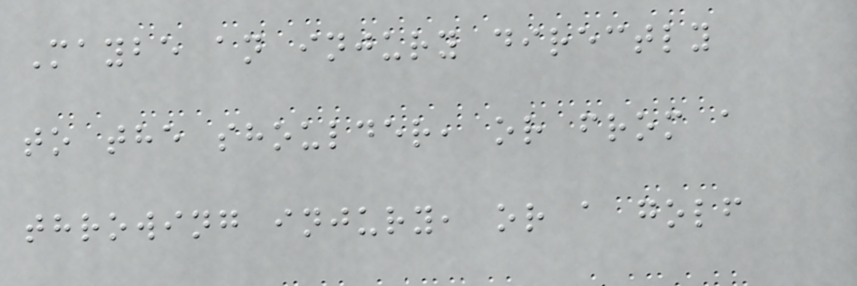Maybe an injury directly
to the shoulder, or from a
throwing injury, or a golf
